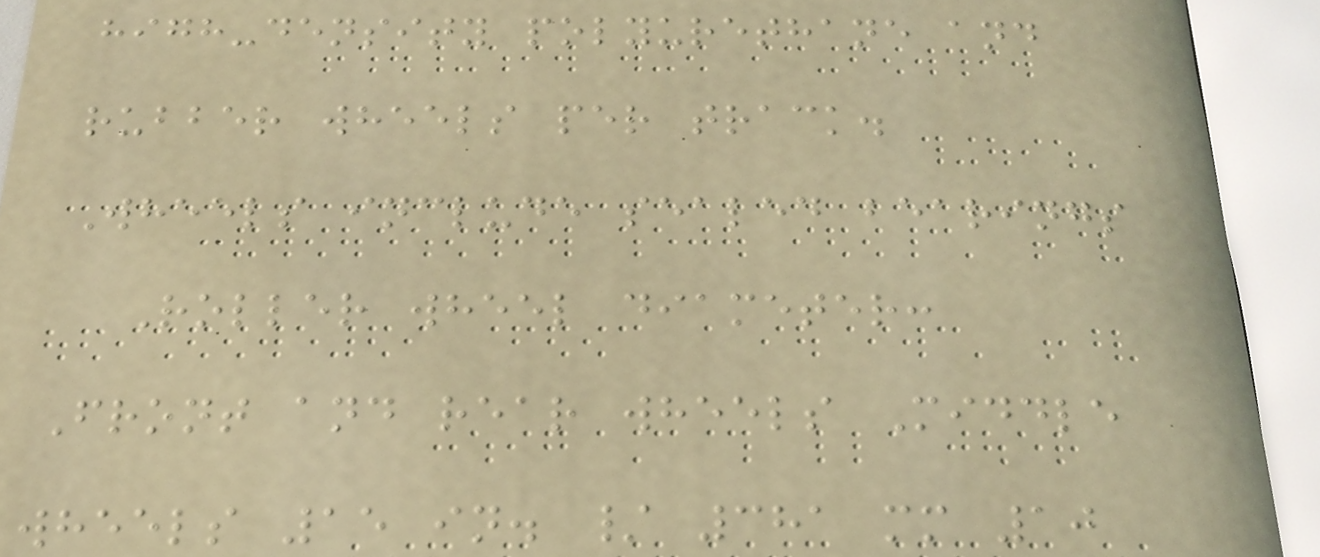high-density polyurethane and
rubber wheels per track.
Wheels include sealed bearings
Roller wheel diameter:
Front and rear wheels Middle
wheels 15 in. / 381 mm 10
